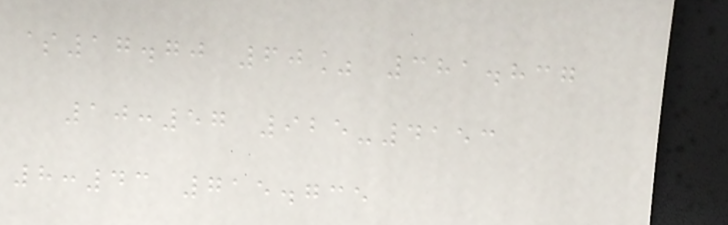$17.70 60% 381.837
10:57 925-4153
8:43 715.735
